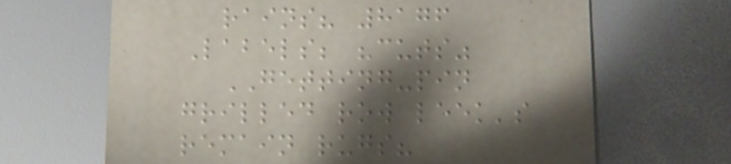rains? 8176
Labels; "cuts"
GETTING-pin
grilled row leek's
remain rugs?
